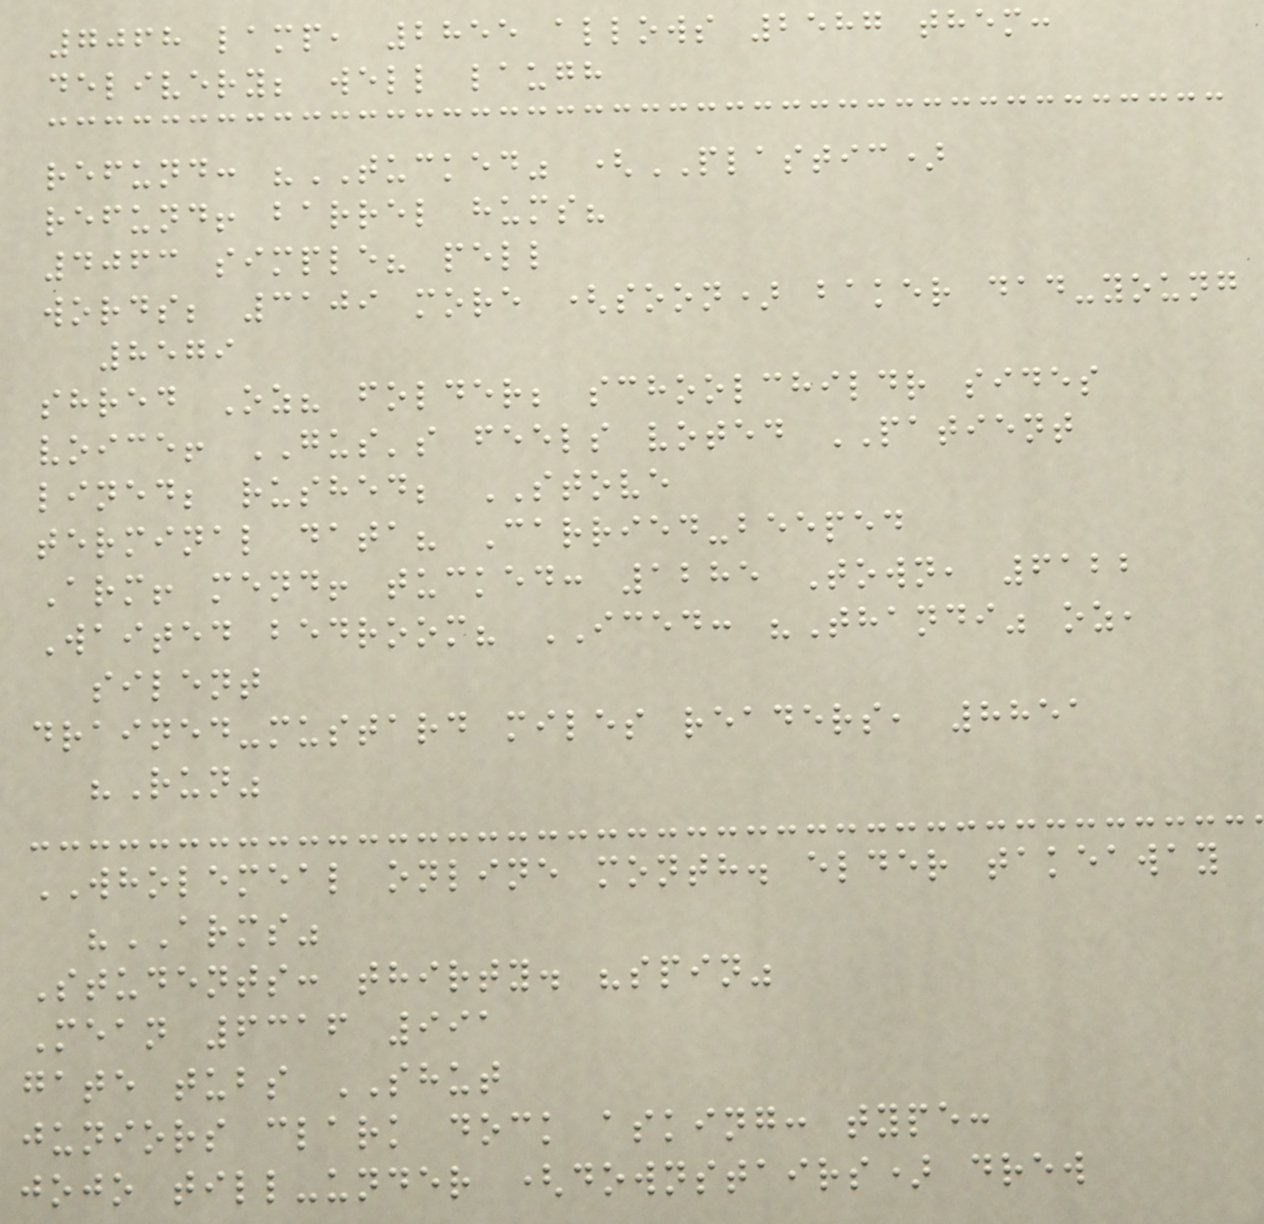7068 lamp, 2855 allows 2587 them:
delivery; well laugh
refund: "TUCKED" (PLASTIC)
refund! barrel hums?
4063 simple? pell
words; 3109 more (soon) baker dad-young
8579
shred Oz? folder; schoolchildr sides
voice! GUS's feels voted PATIENT
lined; rushed; STOVE
terminal data? Carried-beeped
Arm! mend! tucked: 1285 Town, 6122
Waited bedroom? ICED: "Thandi" oz,
silent
drained-mustard miles readers, 8851
"Run"
WHOLEMEAL online month. elder takeaway
"ARMS"
Students: thirty. "spin"
Mean 6316 991
gate tubs SHUT
juniors clark dock asking: type:
jojo till-under (downstairs) drew
